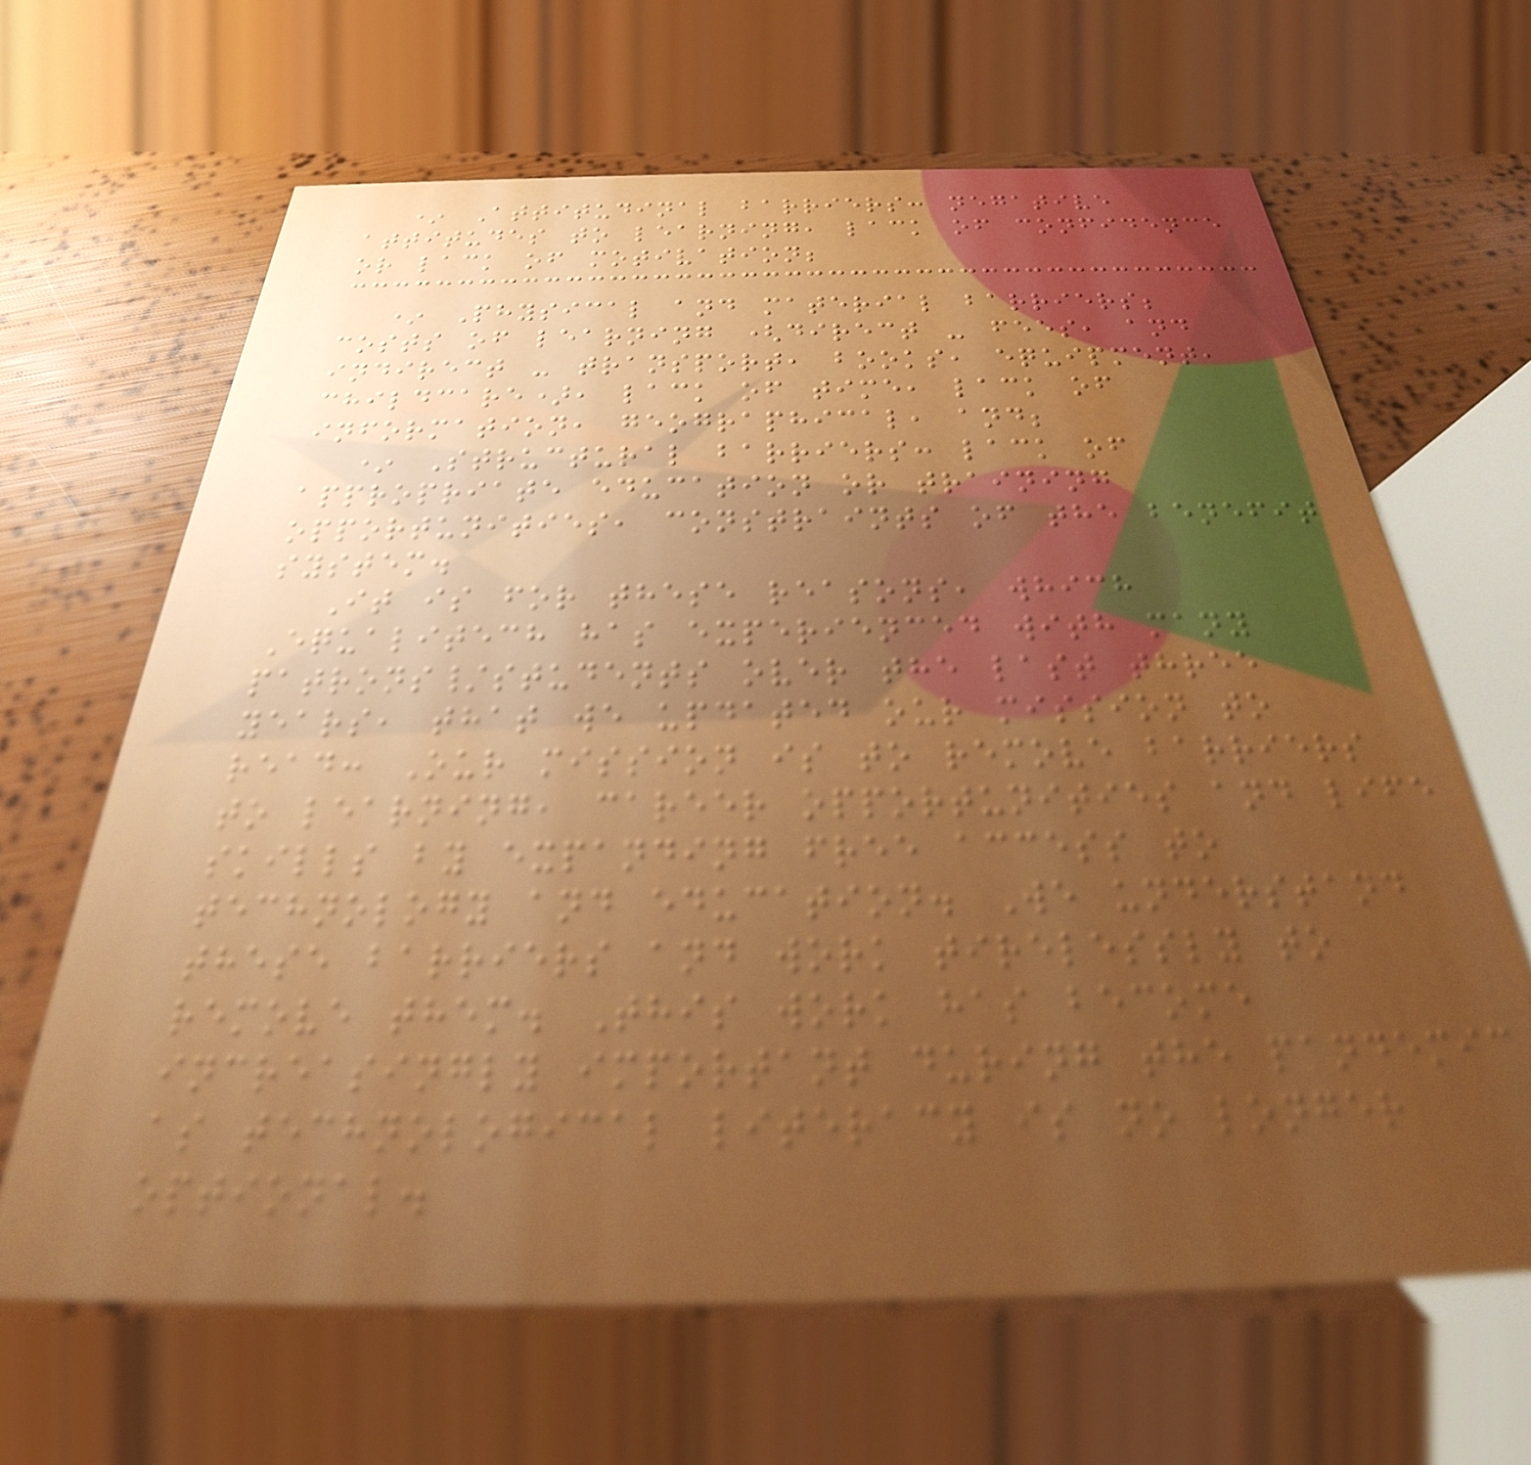* Attitudinal barriers: negative
attitudes to learning, lack of confidence
or lack of motivation;
* Physical and material barriers;
costs of learning (direct - fees, and
indirect - transport, books, equipment,
childcare), lack of time, lack of
information, geographical, and;
* Structural barriers: lack of
appropriate education or training
opportunities, constraints of the benefit
system.
It is for these reasons, which
Equalitech has experienced with many
patrons/students over the last three
years, that we updated our mission to
read: Our mission is to remove barriers
to learning, career opportunities and life
skills by expanding free access to
technology and education. We understand
these barriers and work tirelessly to
remove them. This work has become
increasingly important during the pandemic
as technological literacy is no longer
optional.
